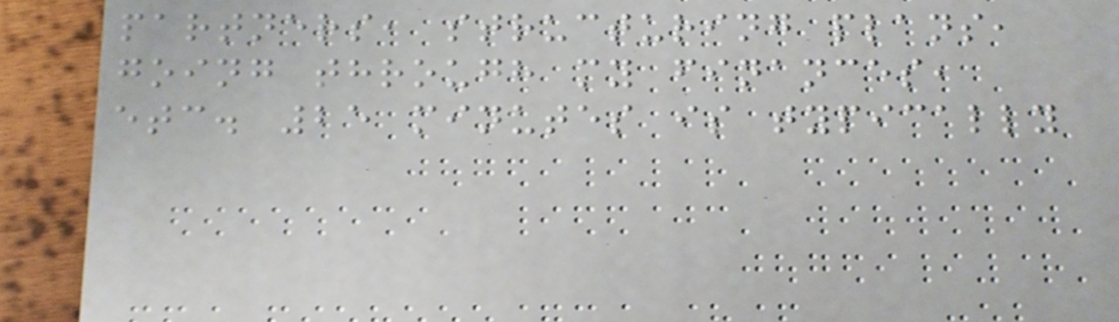partners, structuring plans,
going through my finances,
etc. 25 minutes is typically
